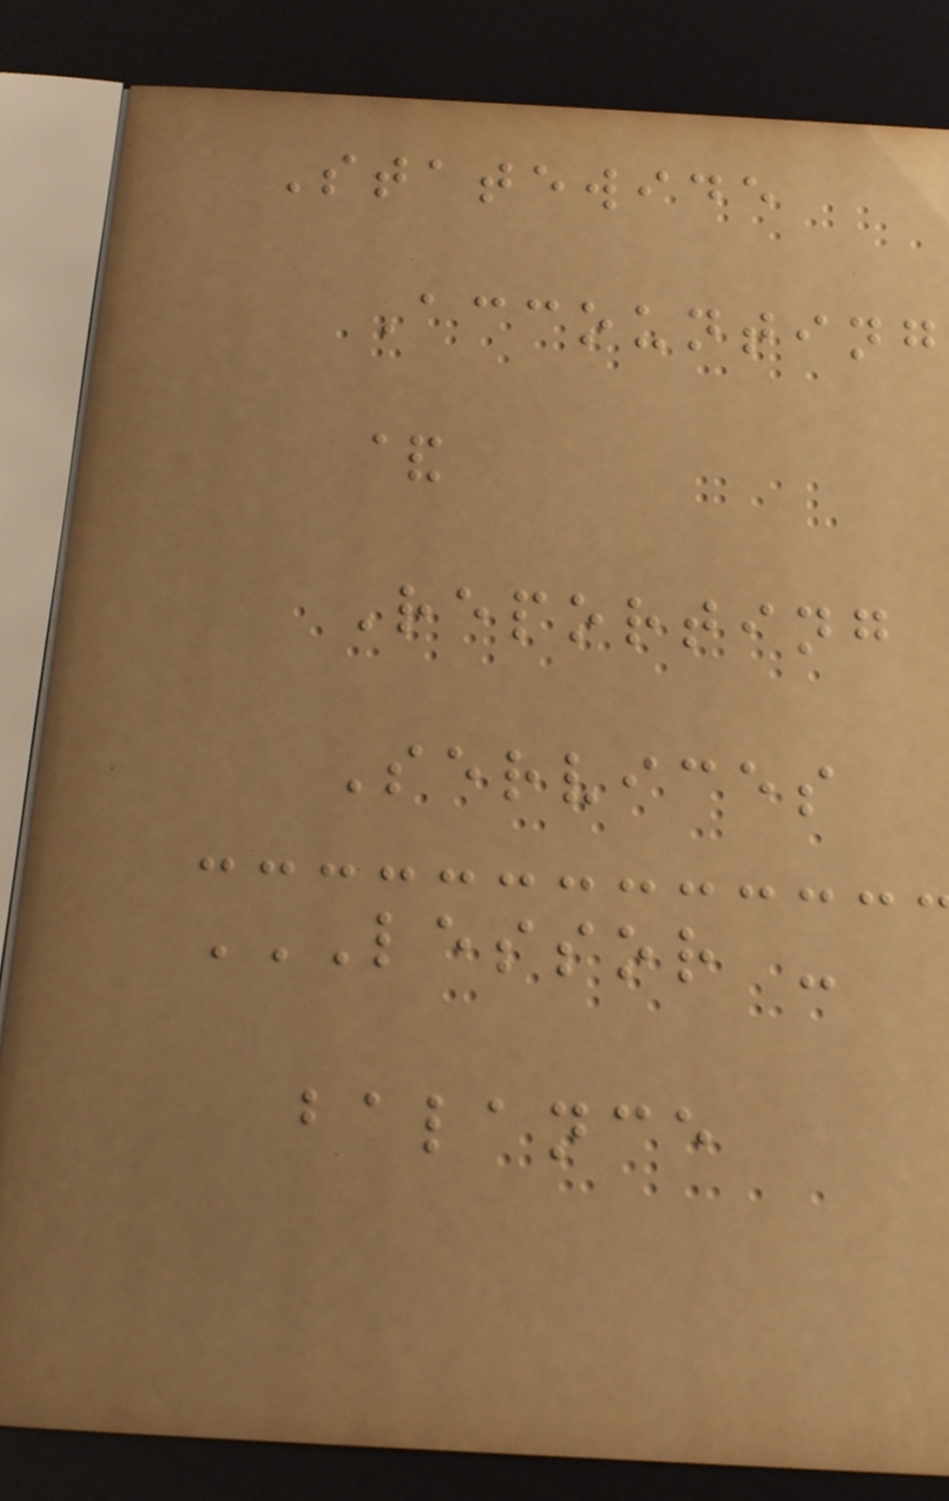Statewide
Accounting
&
Reporting
Services
LESSOR -
BALANCE
